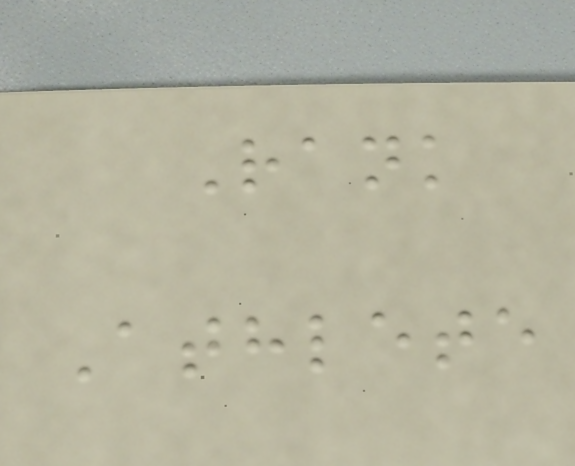Rank
Athlete
